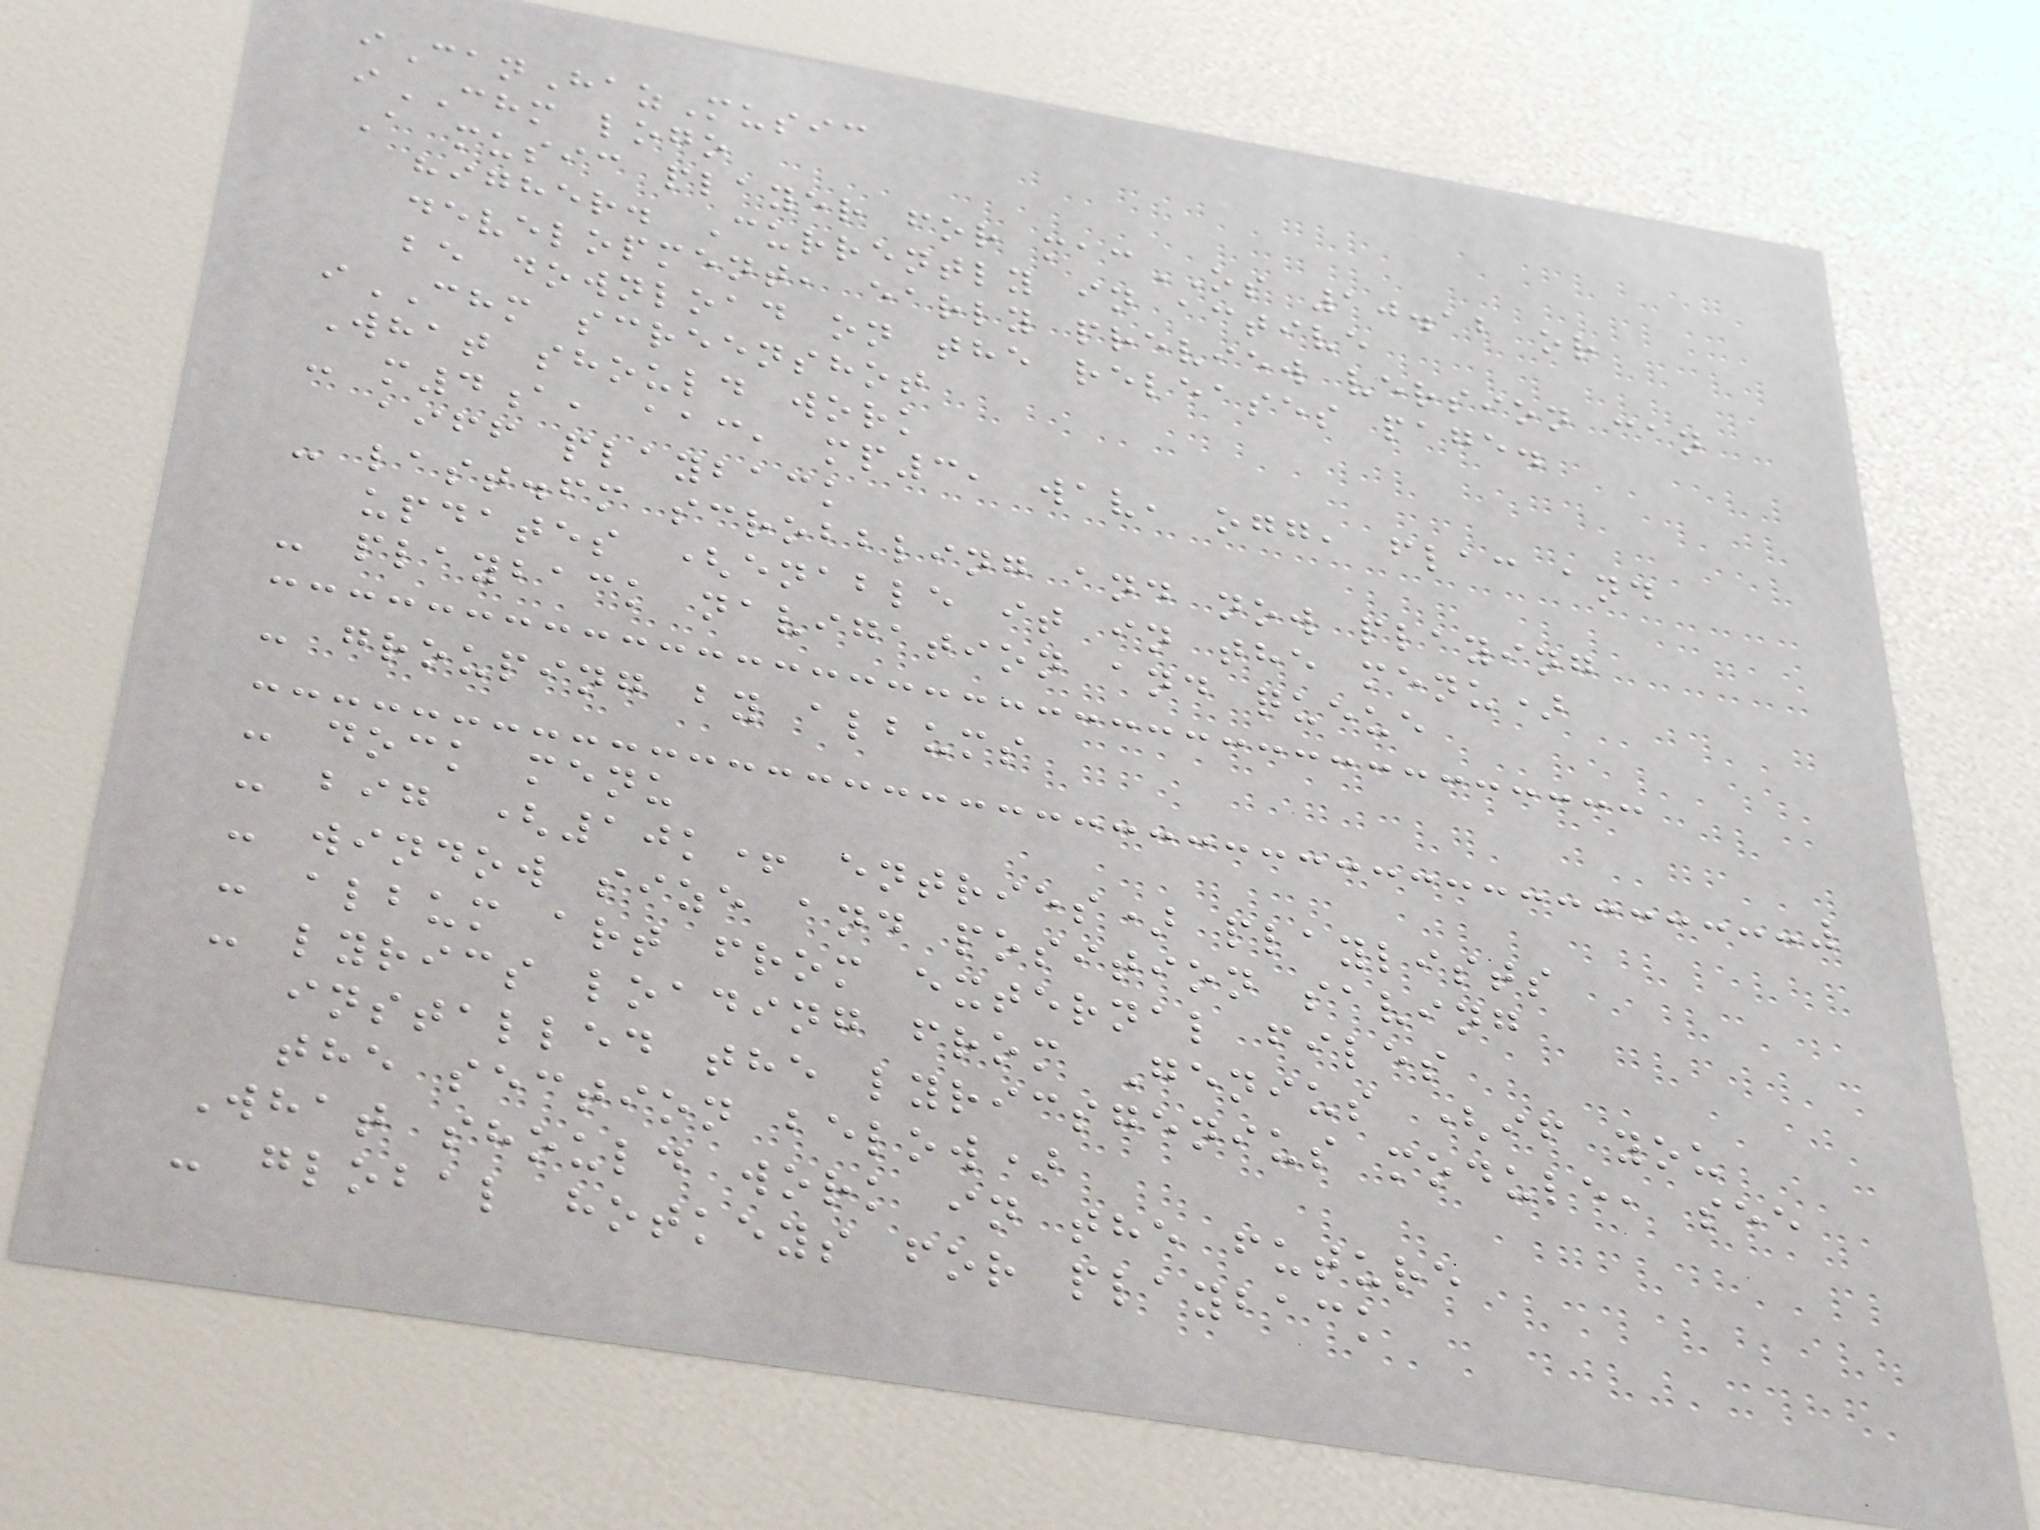iCanHazMusic
iCHM logo
A music player for macOS 10.12 or
higher. Currently in active
development, early preview version can
be download on the releases page.
iCHM screenshot
What should work
- m4a, aac, mp3, wav, ogg, flac and
aiff playback
- last.fm scrobbling and now playing
updates (enable it in the menu)
- playback navigation and queue
- grouping by albums
- dock menu
- big (10k+ entries) playlists
- window size and position saving
- album art from external files
- lyrics loading from Genius (if you
installed the lyricsgenius module, see
the section below)
What should work in the future
- global hotkeys for playback
